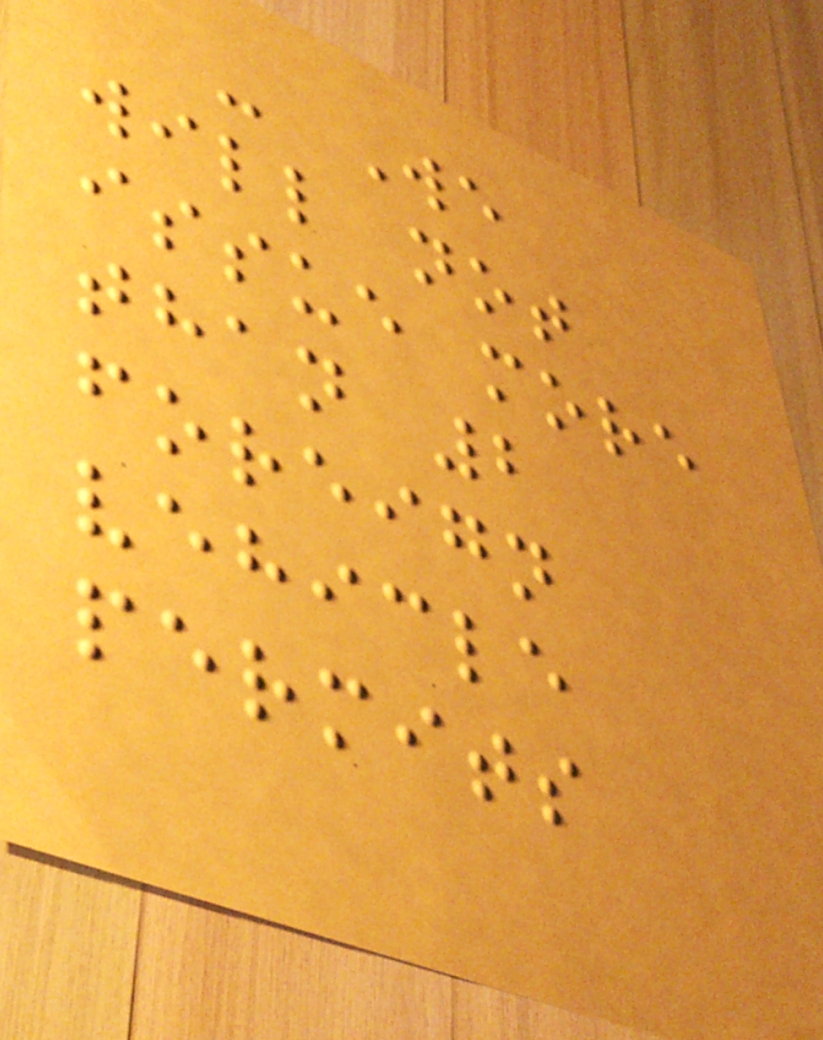- We
will not
issue more
than 2
foreign
vehicle
permits
